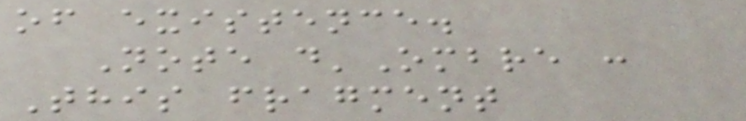of existence.
Note d'Ombre :
This fragment
